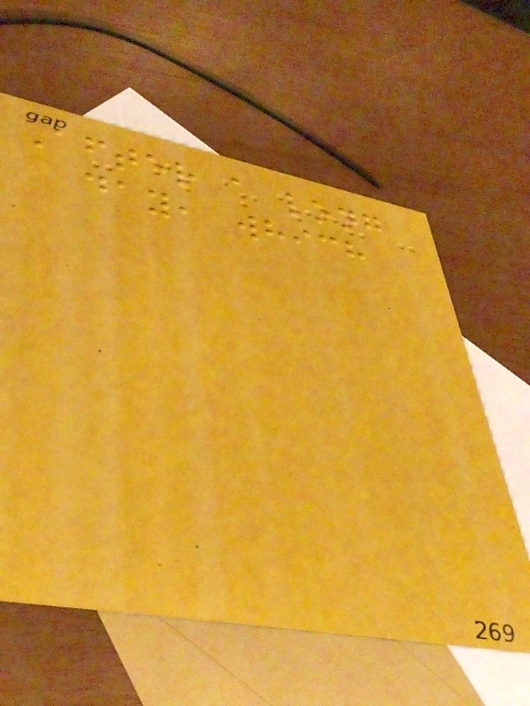After a long
day, which
